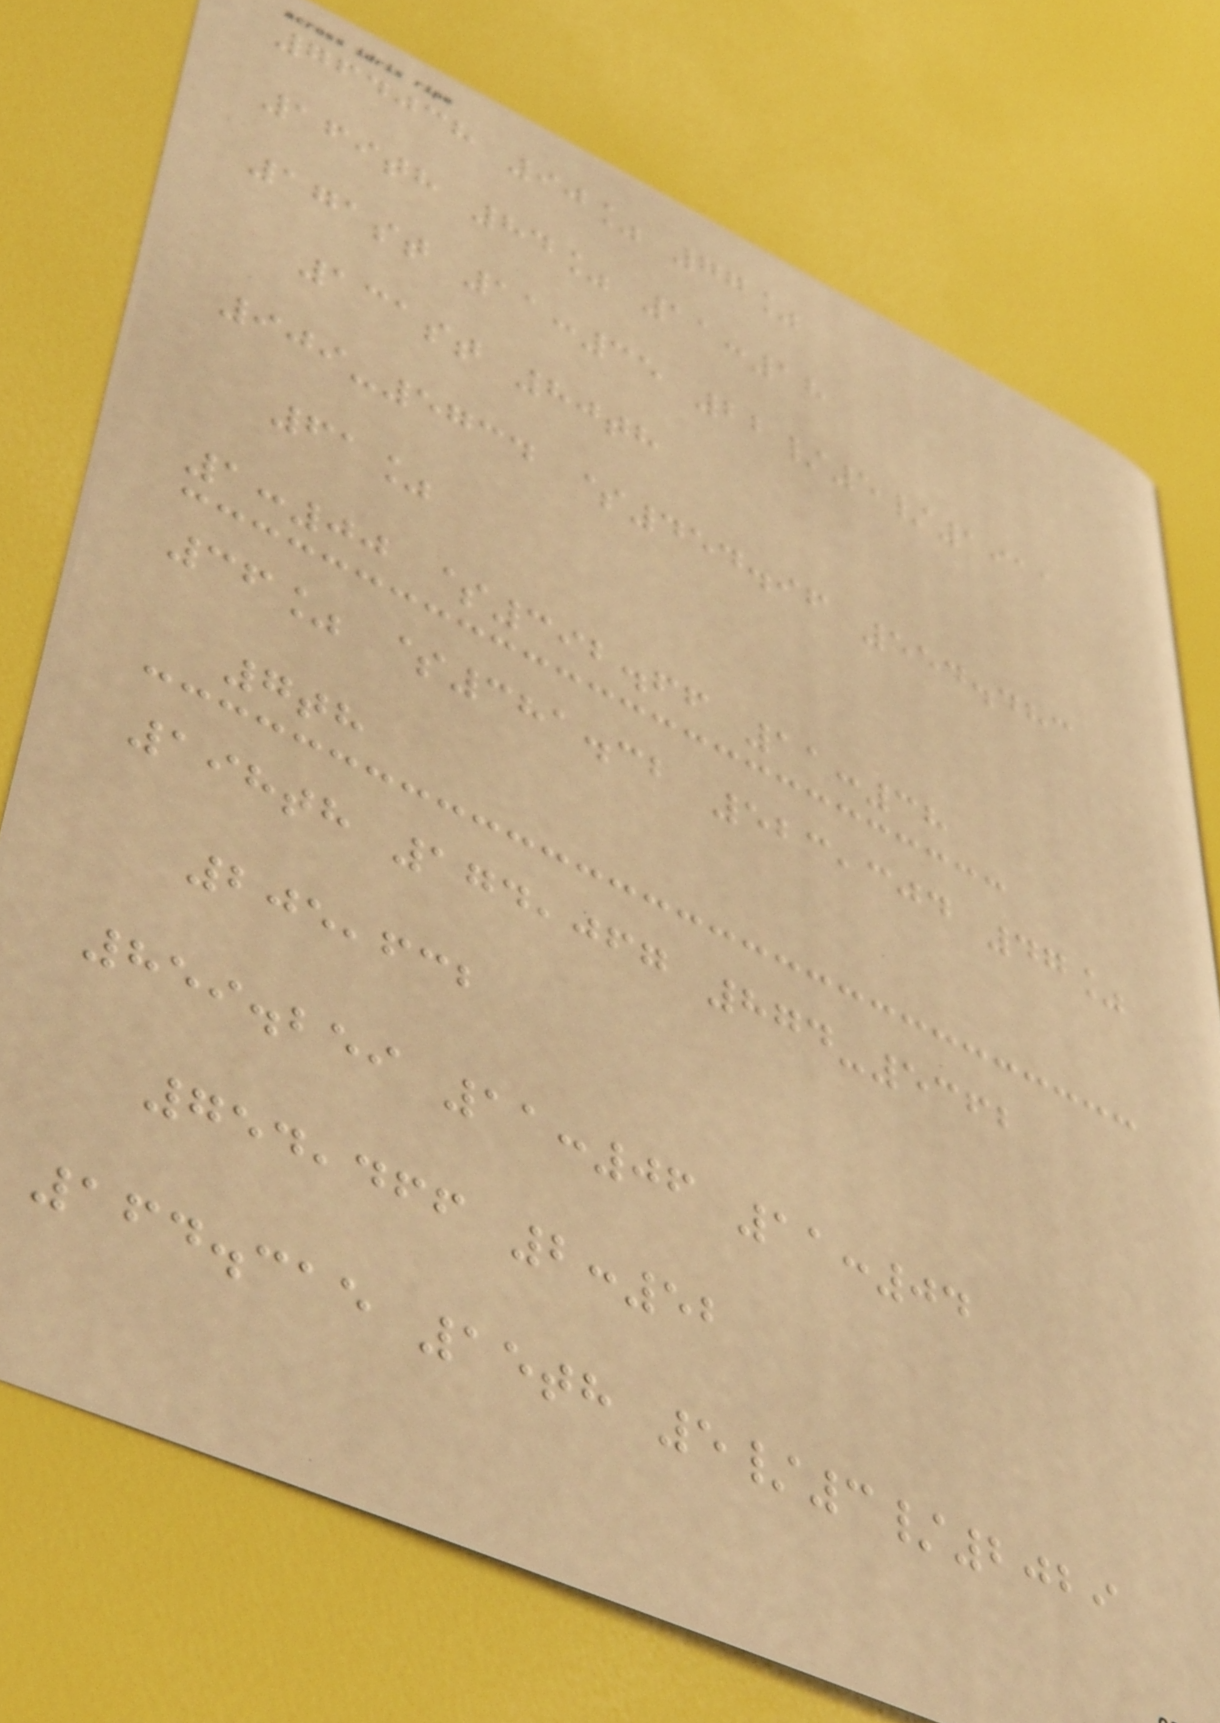764038 90% 77%
169th 84% 11:18
171st 11:35 22/5/1911
131st 80th
909-5734 $454.96 554.483
61%
1:00 $392.66 11:38
36% $381.32 523,304 47%
7th
198th 174,067 874-5362
205,632
859.259 11:06 11:04
754,466 2:52
164.315 15th 5/3/2029
